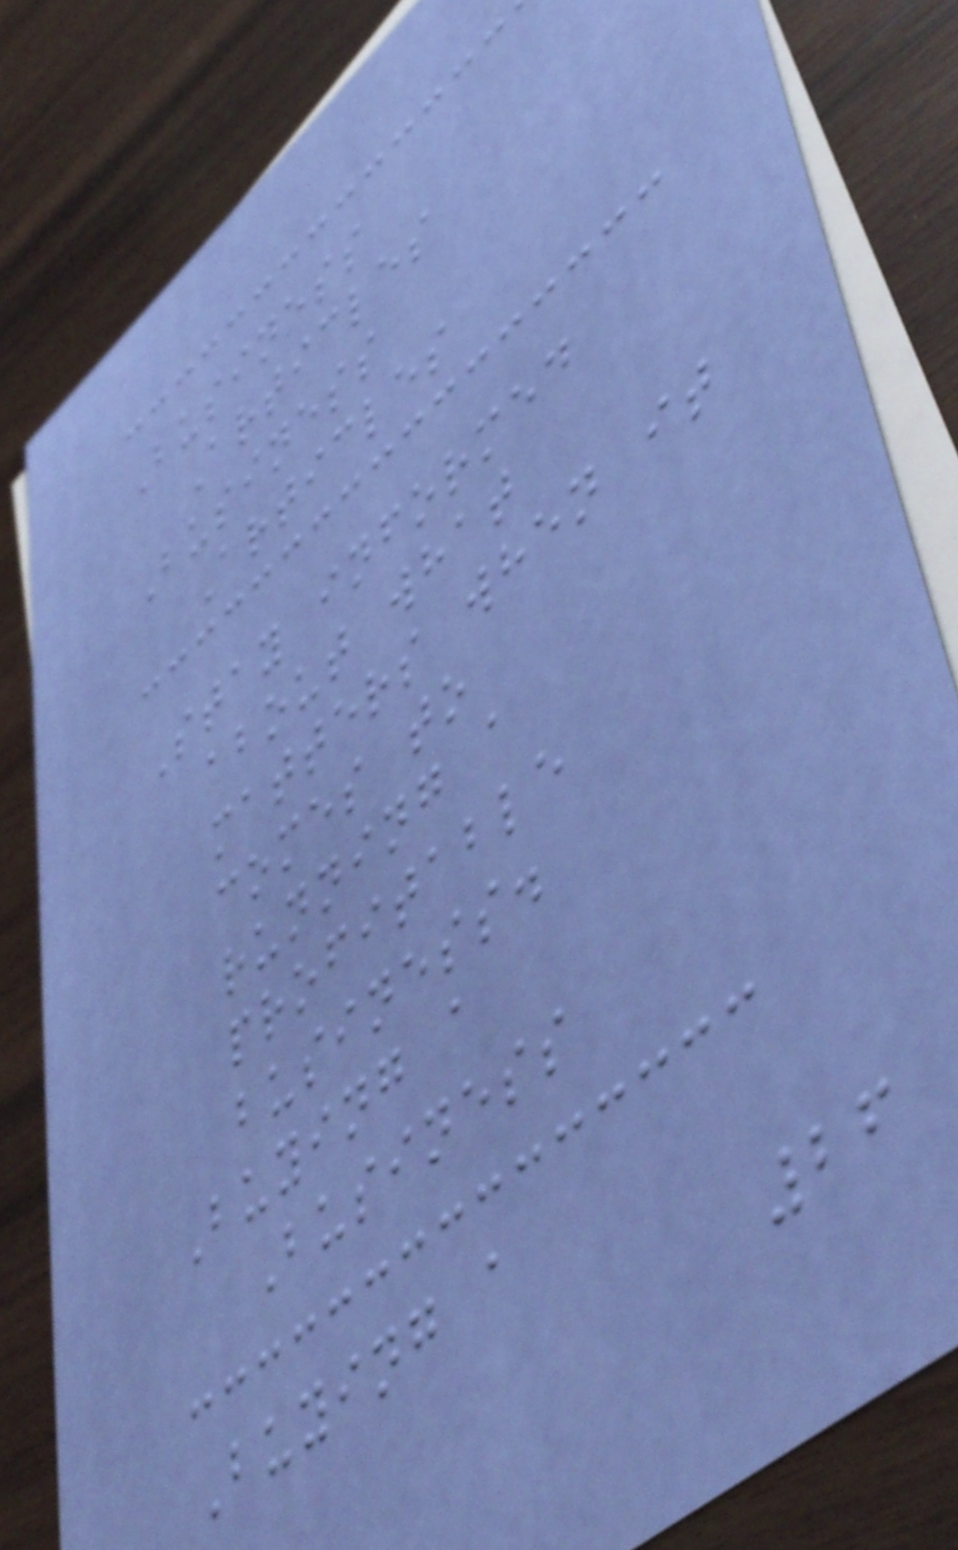Business
Articles
Business
Articles
Stay informed
about what
matters when it
comes to
running a
profitable
business.
Buying a
Business
Buying a
26
